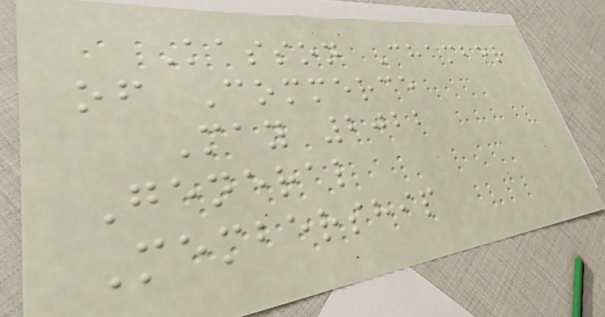Kasson Chamber
of Commerce
May 2022
General
Membership
